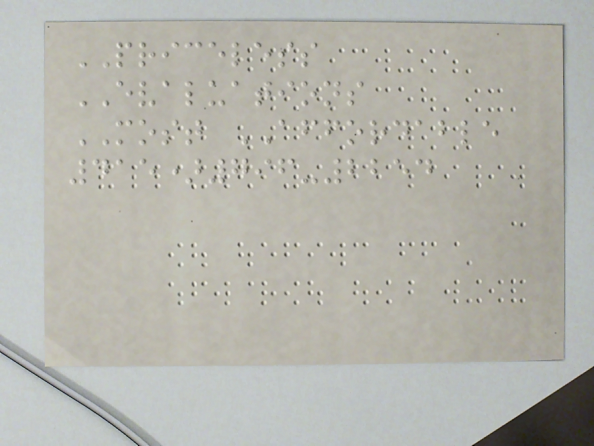PRICELESS
EVALUATIONS
MOST AFFORDABLE
415)796-2254
